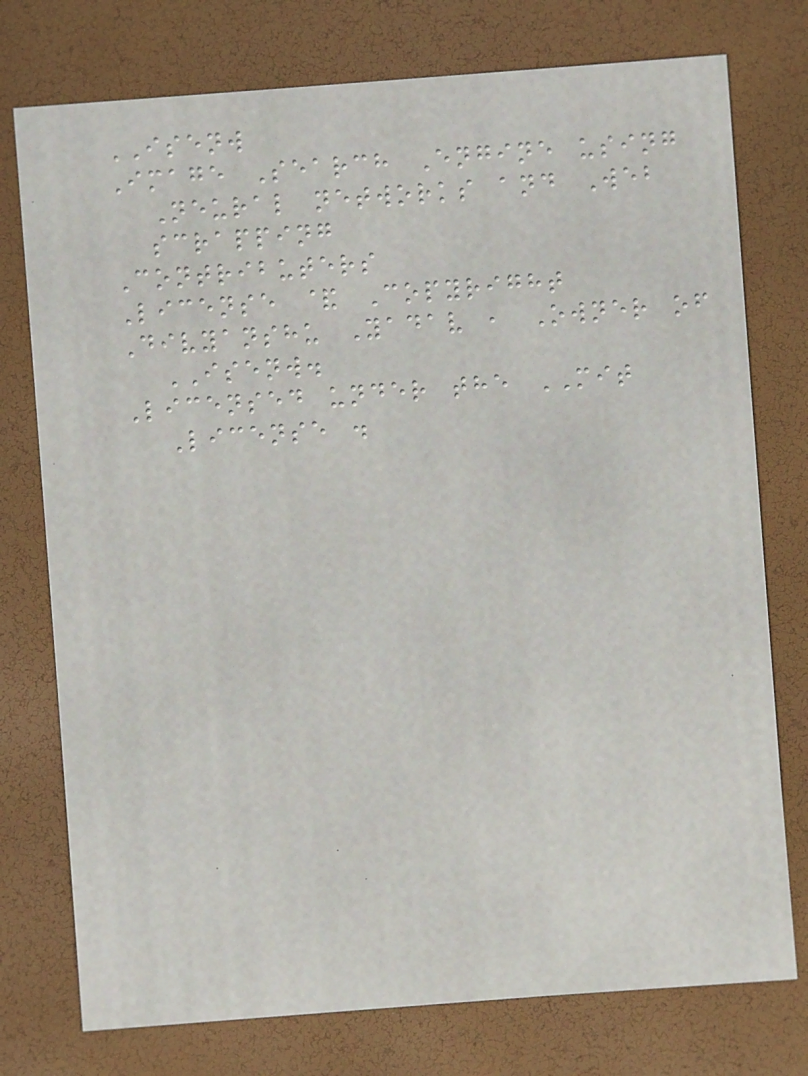ISENW
Image Search Engine using
Neural networks and Web
scrapping
Contributers
License & Copyright
Divyanshu Yadav , Owner of
ISENW.
Licensed under the MIT
License .
